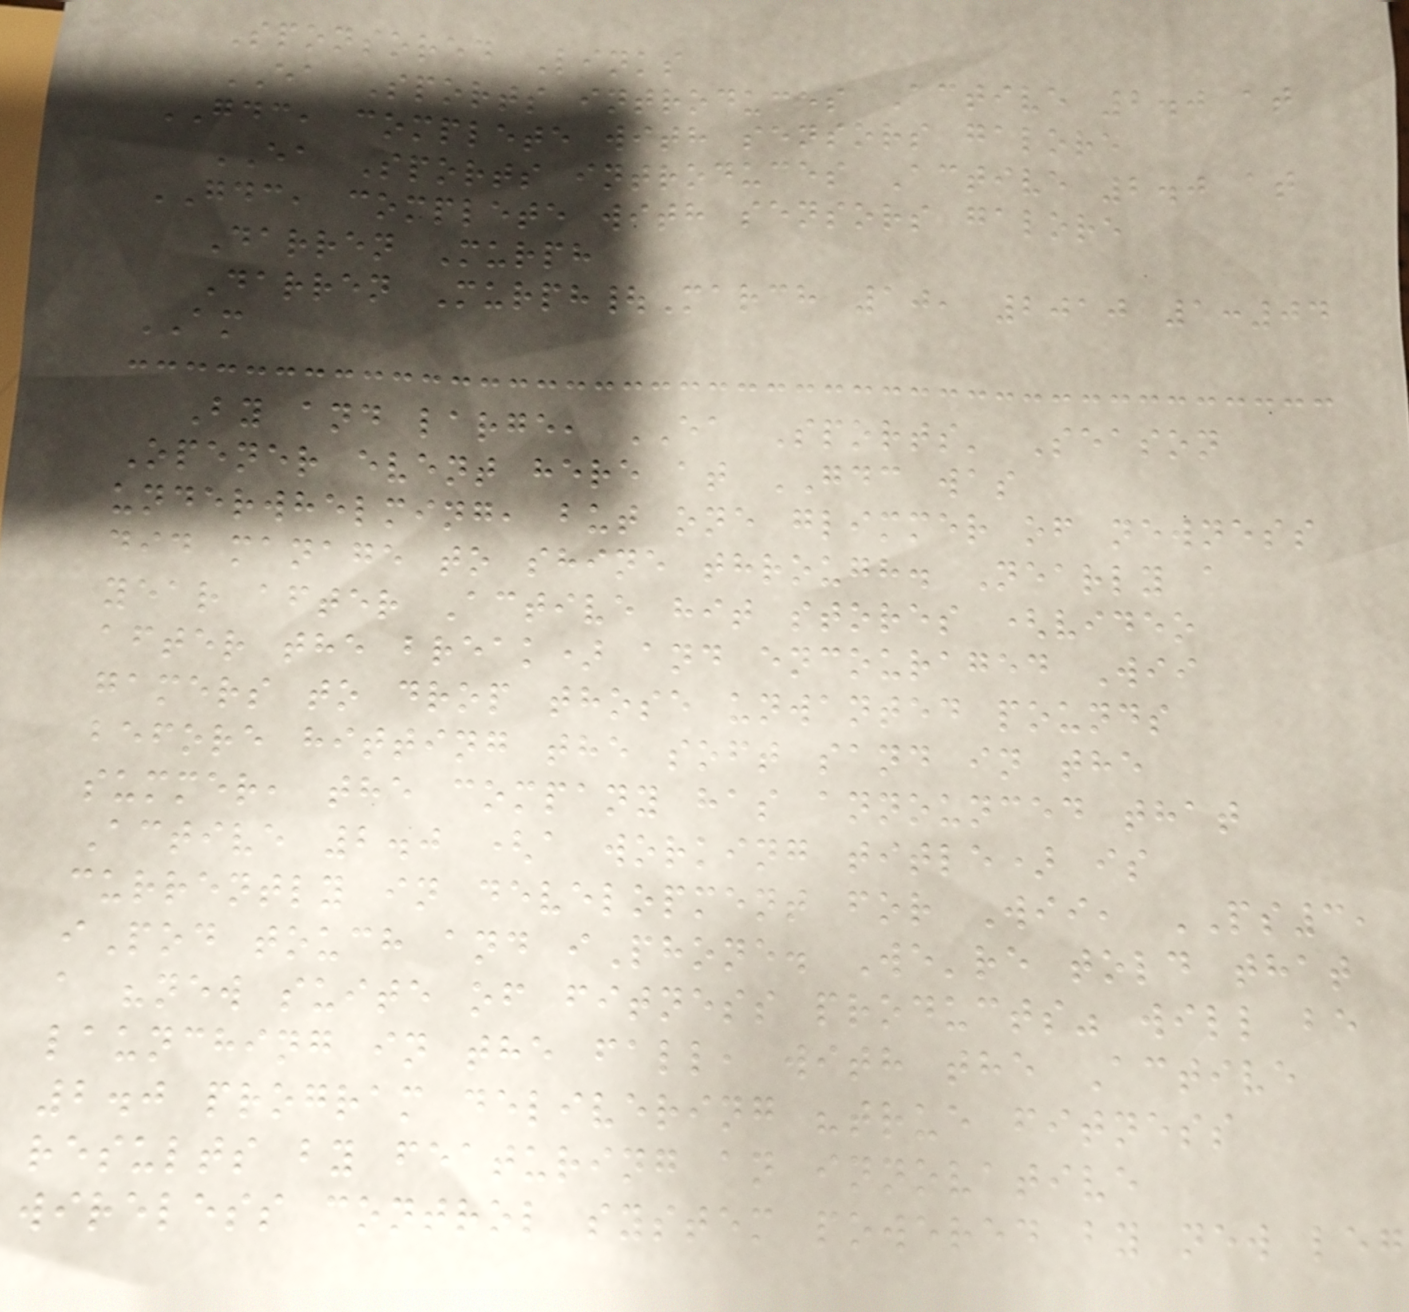Sponsored Links
EA Sports introduces Active 2.0 at
GDC, complete with sensors galore
EA Sports introduces Active 2.0 at
GDC, complete with sensors galore
Darren Murph
Darren Murph|March 10, 2010 1:04
AM
By and large, EA Sports' Season
Opener event here at GDC was
underwhelming, but one glimmer of newness
did manage to shine through. Nearly a
year after Active hit stores (video
after the break) and encouraged Wii
gamers to drop those unwanted pounds
before hitting the soft sand in the
summer, the company has announced that
Active 2.0 (a working title) is
currently in development for Wii, PS3,
iPod touch and iPhone. We're told that
a "new suite of fitness products" will be
launching in the fall, with the Active
2.0 program delivering "true fitness
results by featuring an innovative
wireless control system powered by new leg
